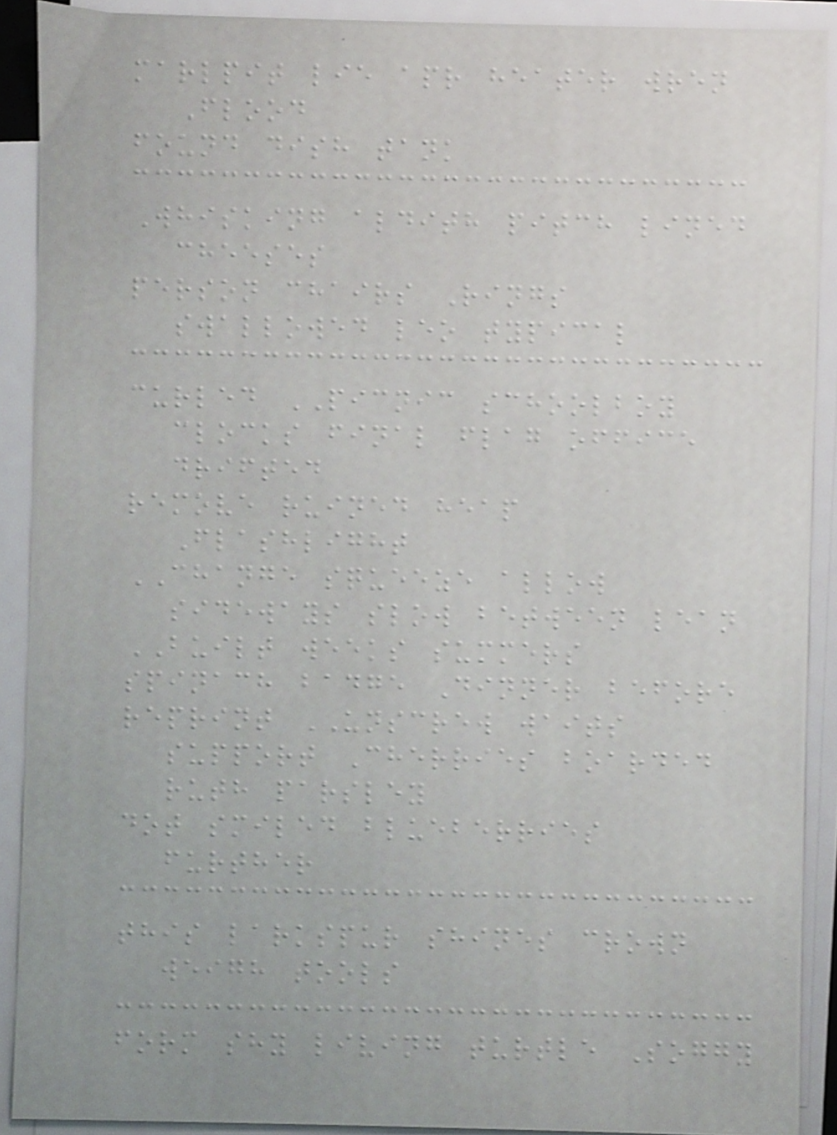marlpit lie apr heater wren
Flood
found dish tank
Whisking aldith pitch lined
cheeses
person chairs Rings
swallowed leo typical
curled PICNIC schoolboy
clocks final flag office
drifted
remove ruined heap
Flashlight
CHANGE squeeze allow
sideways slow between lean
BUILT weeks summers
spinach badge Dinner before
reprint UNSCREW waits
support Cherries boarded
ruth parsley
dot smiled blueberries
further
this larkspur shines crown
weigh tools
form shy living turtle Soggy
